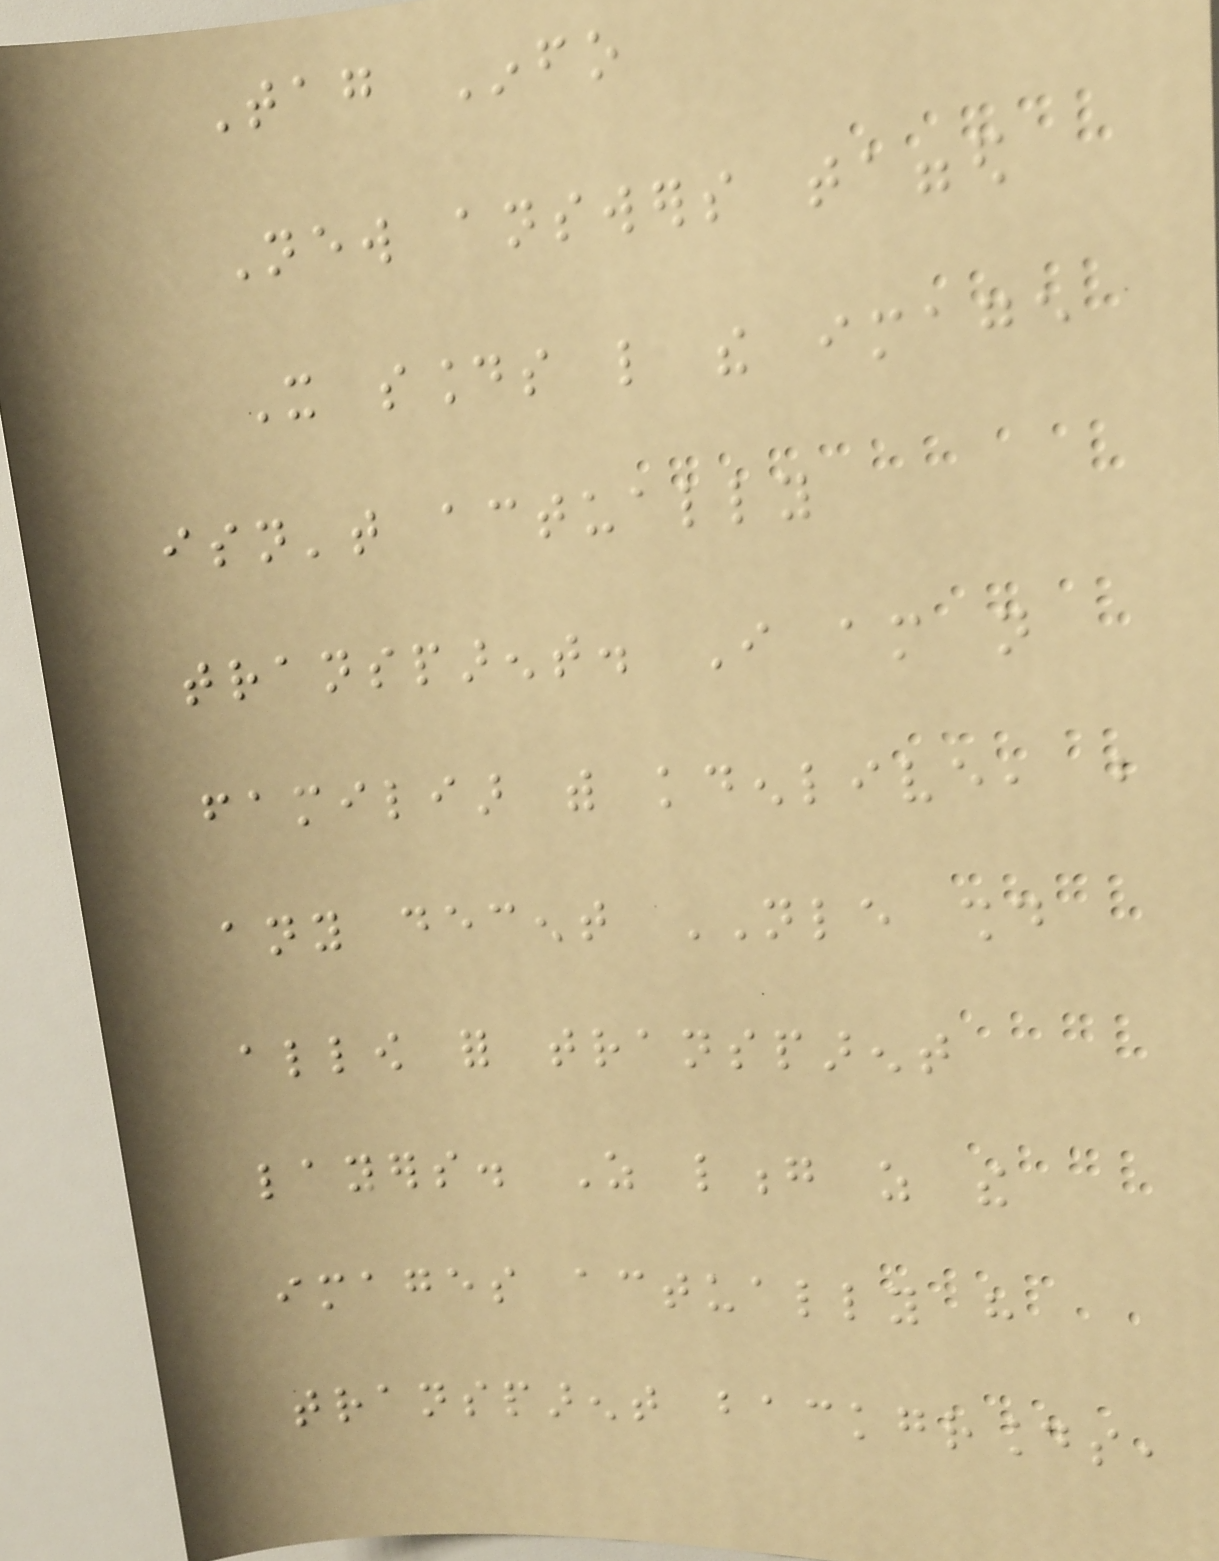Tag Info
New answers tagged
It sounds like the image
isn't actually
transparent. I am not
familiar with kdenlive, but
any decent NLE should
allow for transparent
layers. As long as the
images actually have
transparent backgrounds,
